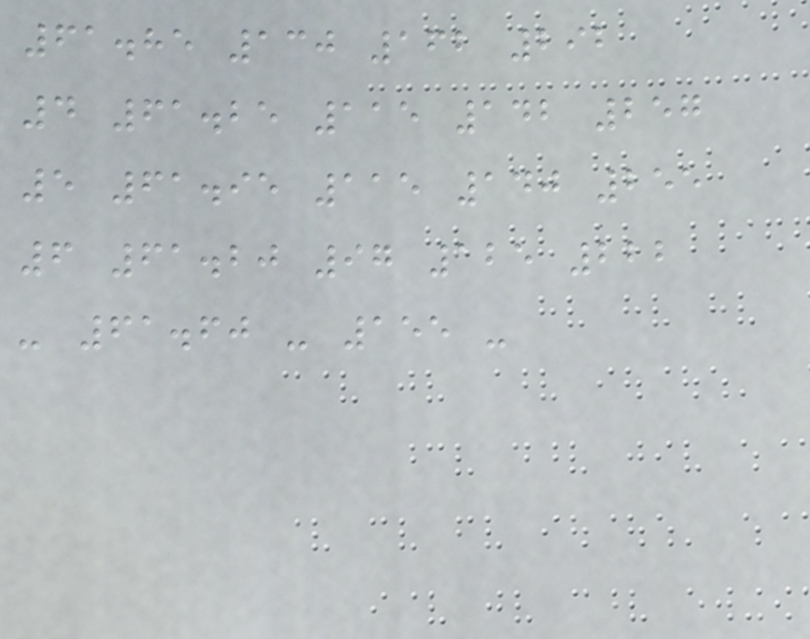61.85 130 162 292
4 61.25 115 142 257
5 61.95 115 140 255
6 61.20 97 125 222
- 61.60 - 155 -
